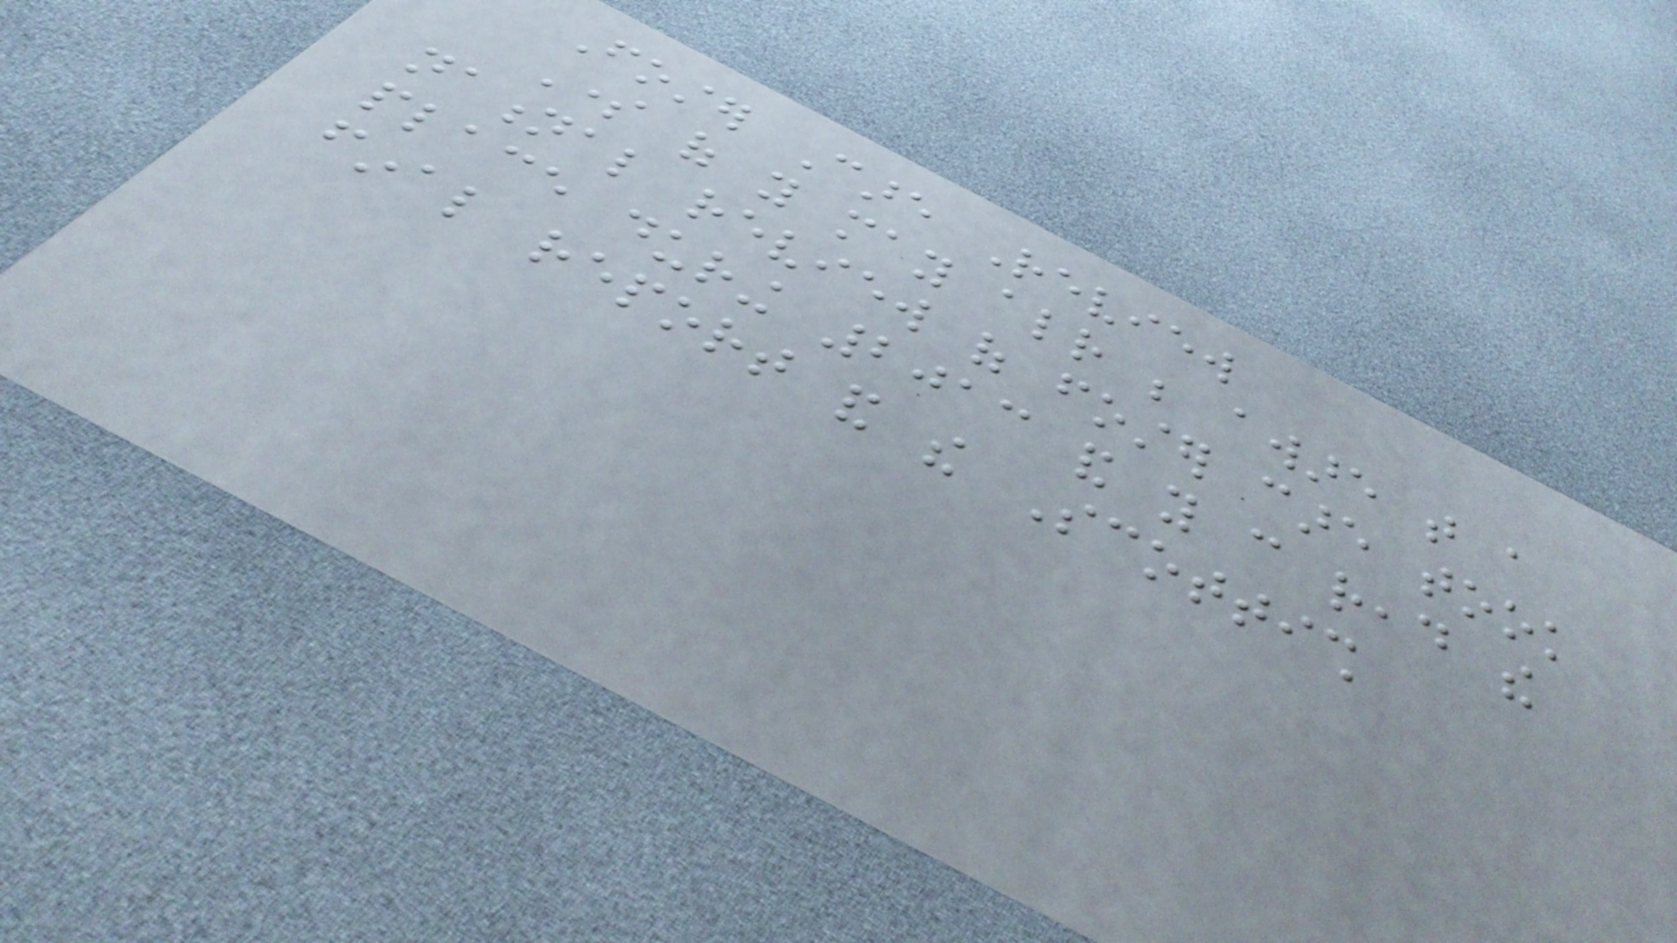Foster Care Review
Some of you may already be aware that a
national review of foster care took
place during 2013 and you can read the
final report and the Scottish
